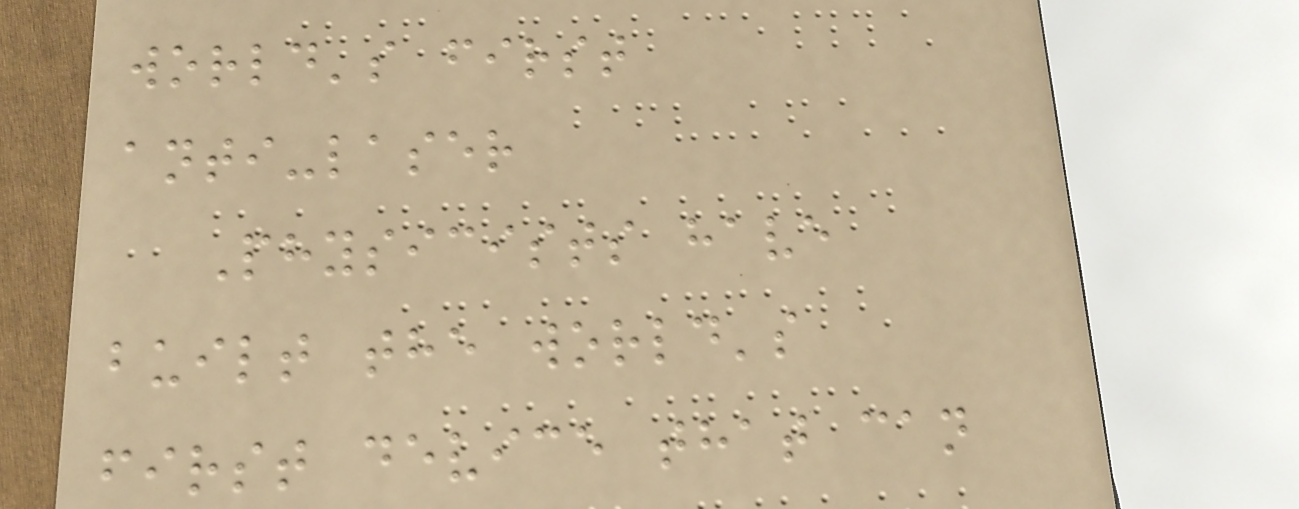world's first
anti-laser
Physicists have
built the world's
first device that can
